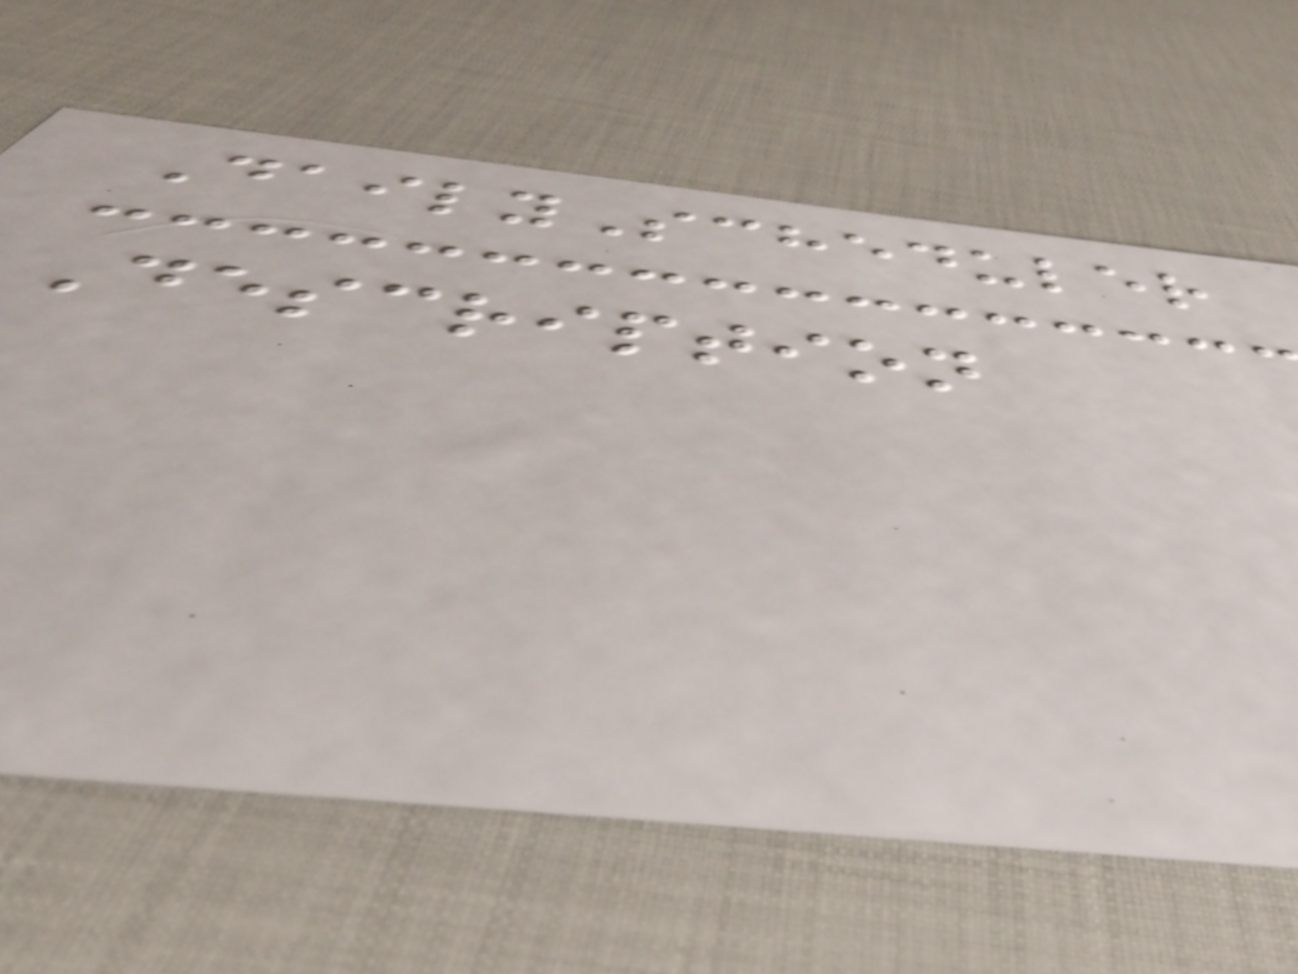DailyScheduler
Description
